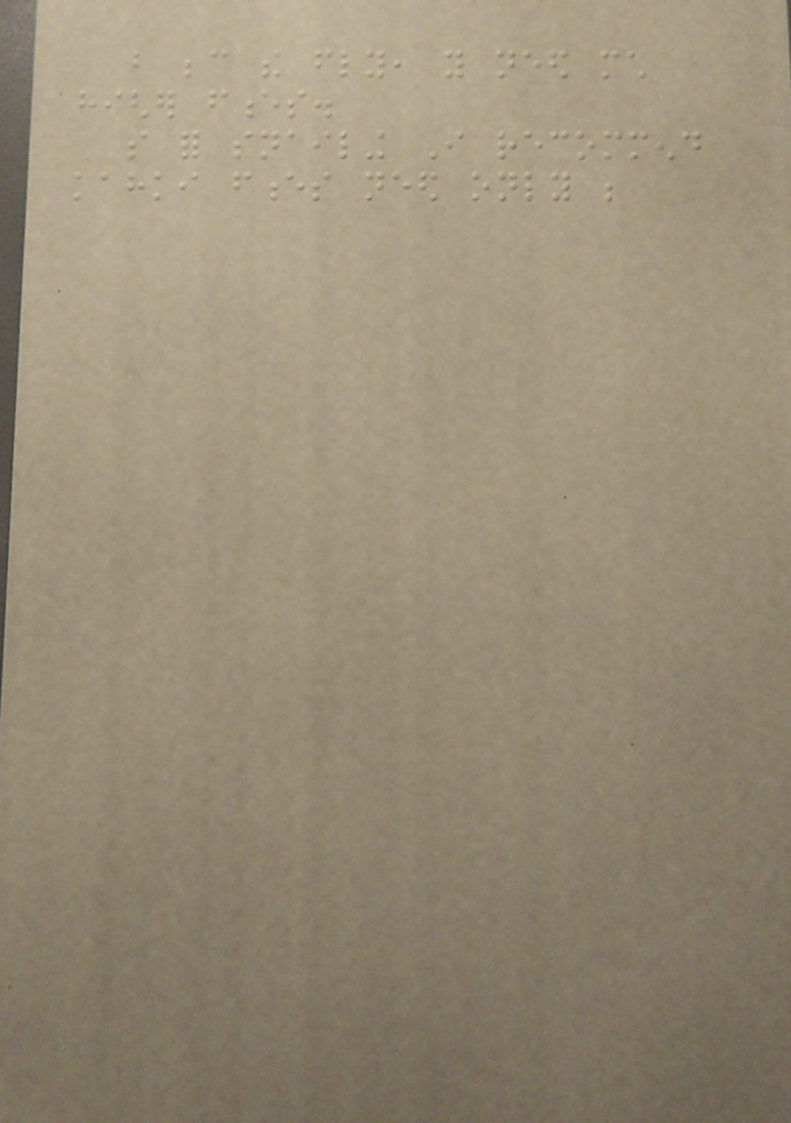but because the fly, you need much
higher fences.
so for snailing I recommend
kahki fences need only be
